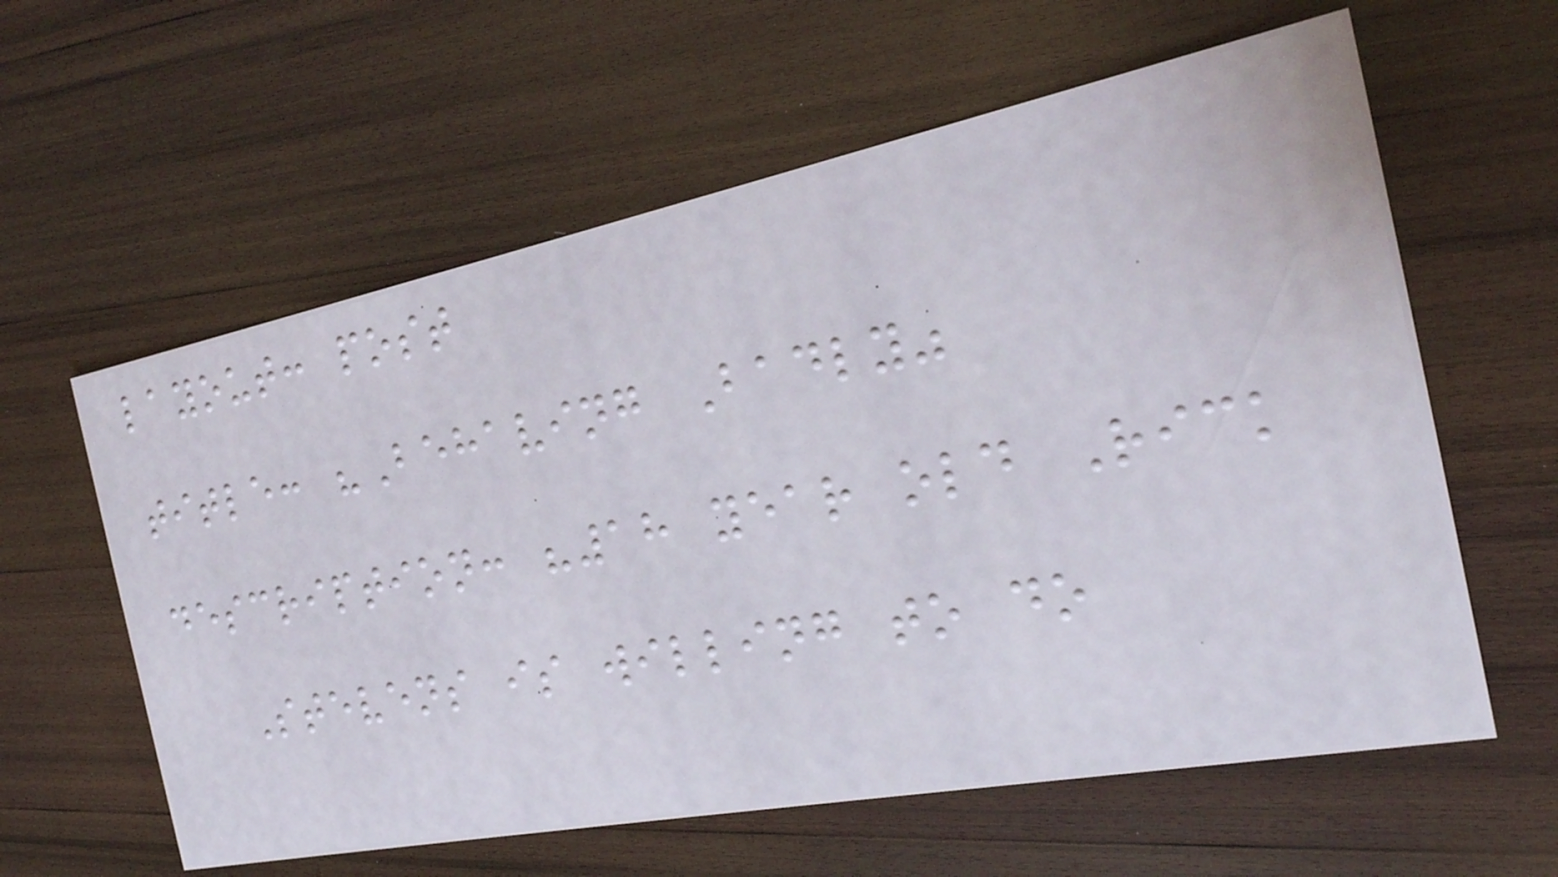layout: post
title: "Behaving Badly"
description: "18 year old Rick
Stevens is willing to do
